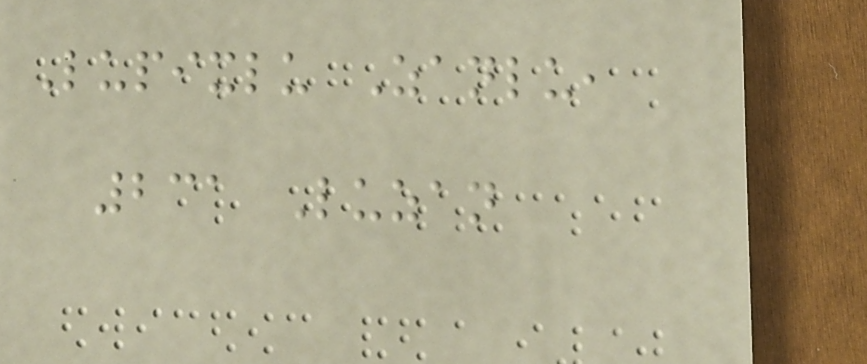Lupixlu Zanlu,
231 Luzan
